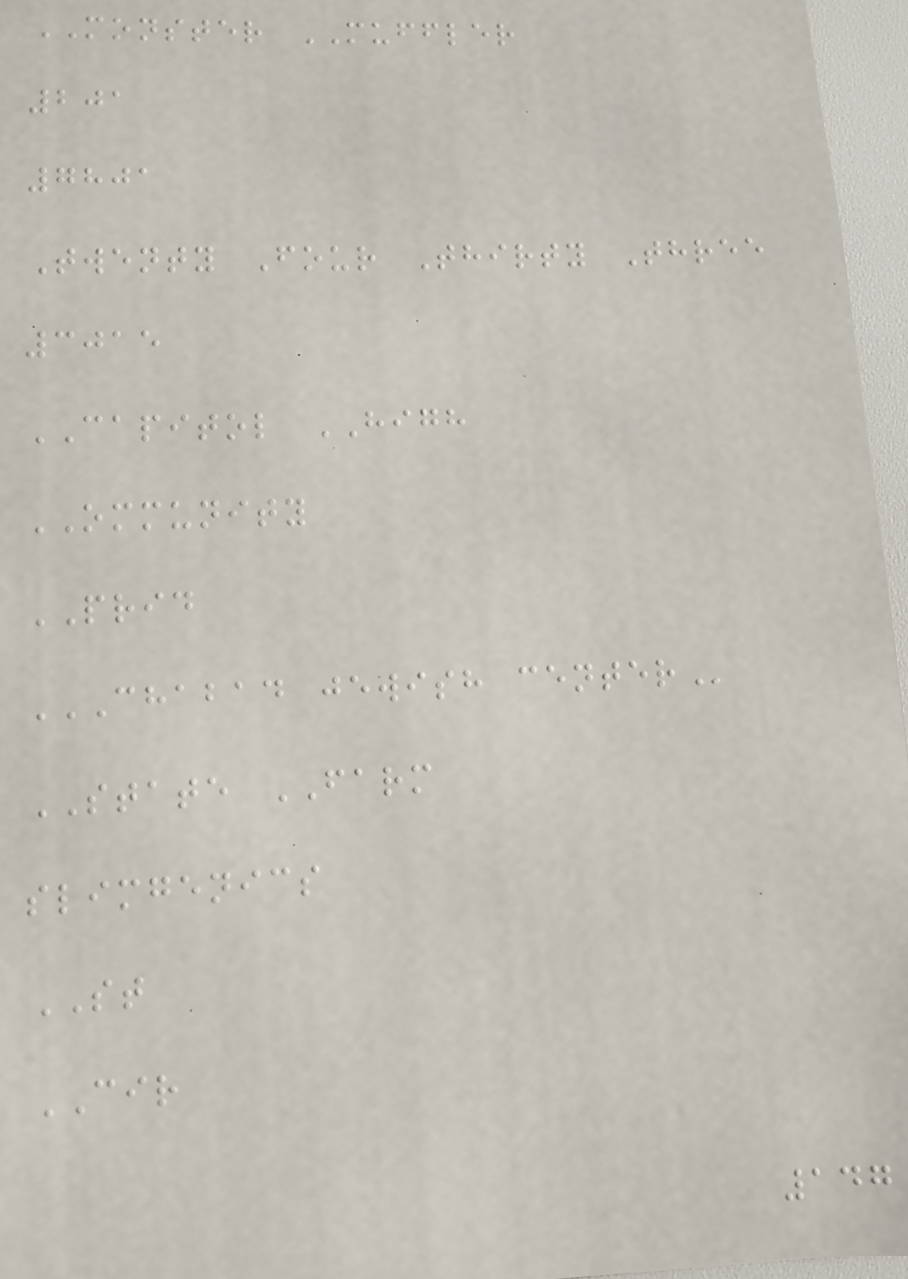MONSTER MUFFLER
201
7801
Twenty Four Thirty Three
3015
CAPITOL HIGH
OMMUNITY
PRID
CHABAD JEWISH CENTER
STATE FARM
slimgenics
ST
CIR
147
